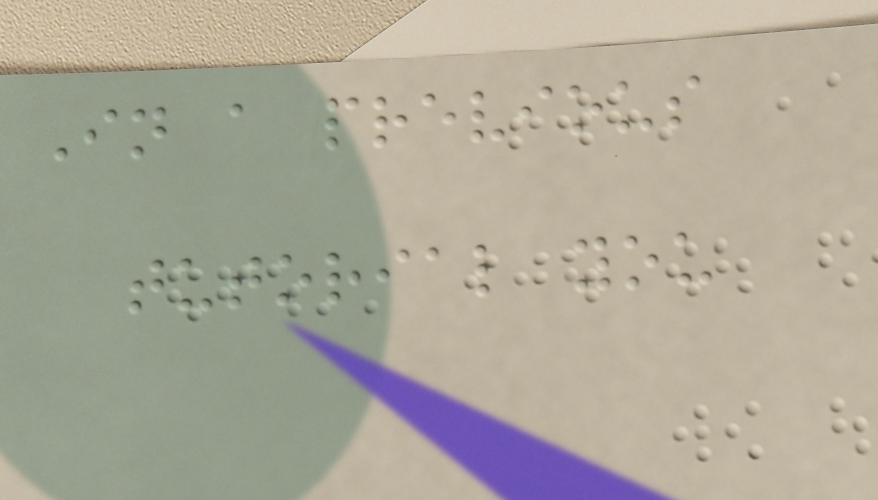In a previous
tutorial you
